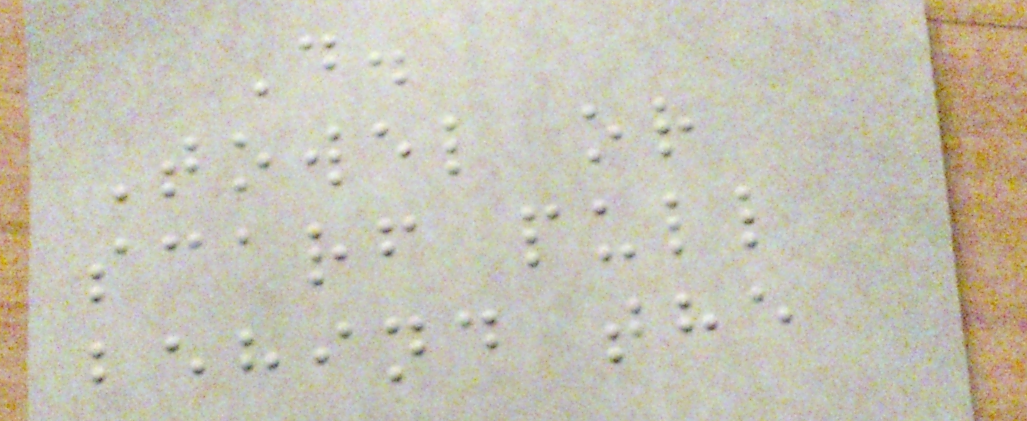D.
Towel or
scarf pull
behind the
